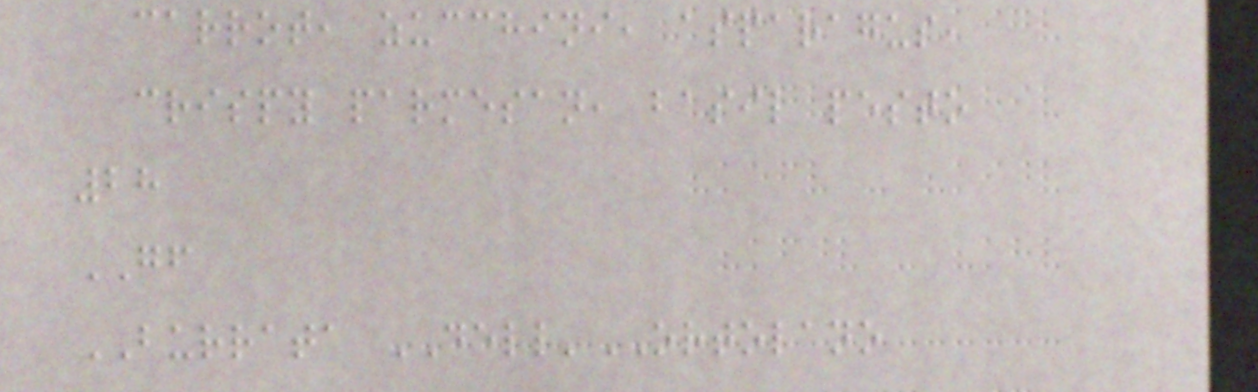carrot, zucchini, asparagus,
crispy parmesan, basil pesto
28
GF
BURRATA DELL'ORTOLANO
